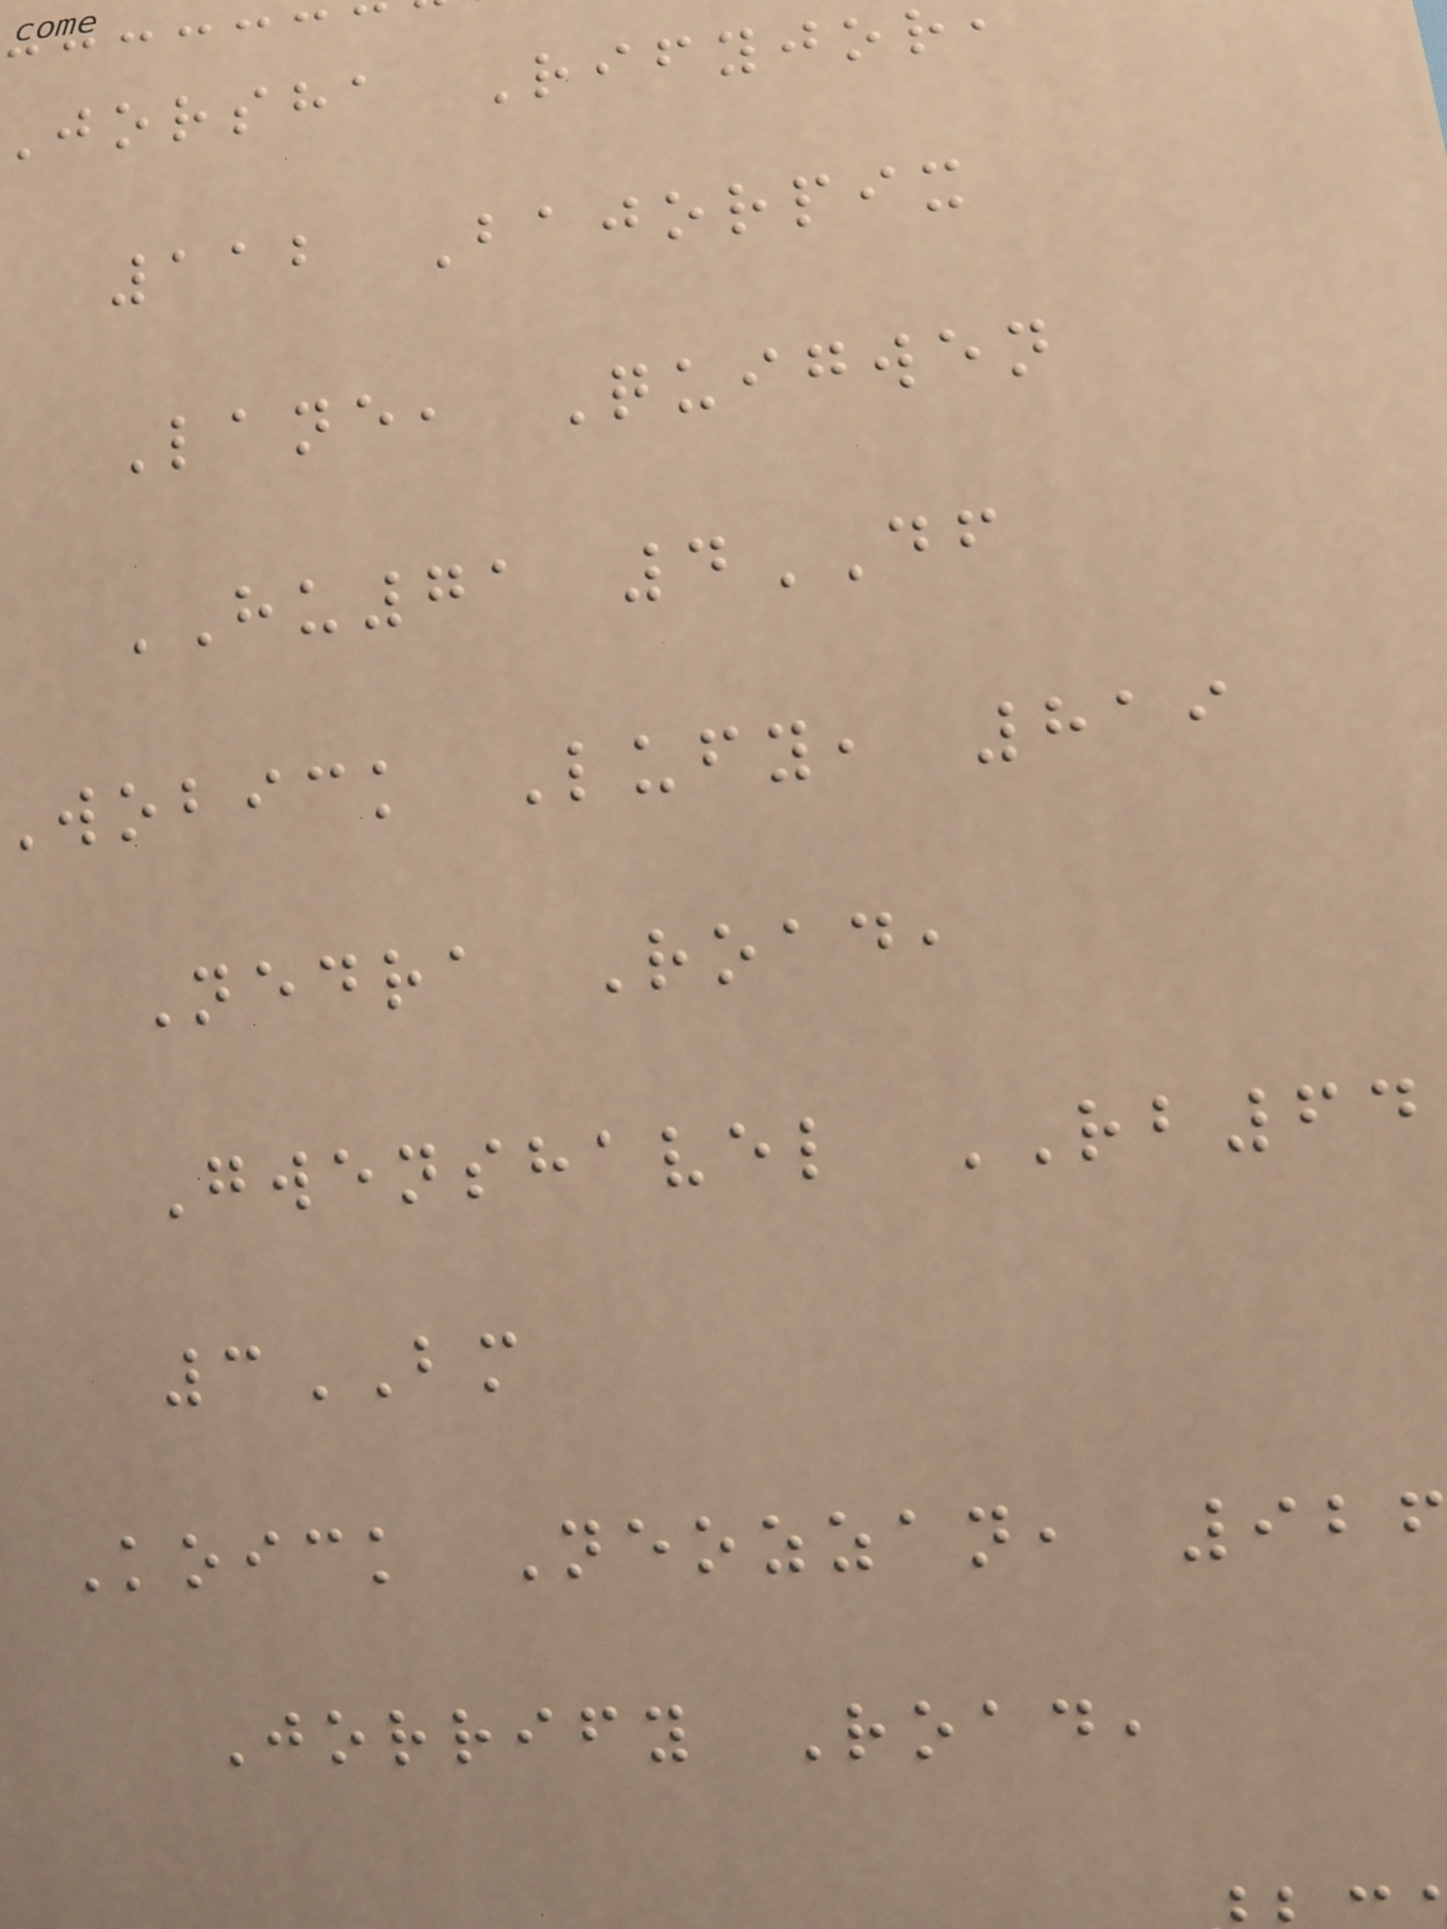jorsha Rifyjor
112 Bajorpix
Lane, Quigwen
HU71 4DF
wobick Lufy, 819
Nedra Road,
Gwenshavel RB64
3BM
Koick Neozzan, 92
Jorrify Road,
